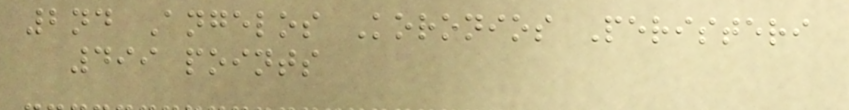2nd Angelos Koronios Peristeri
499 points
